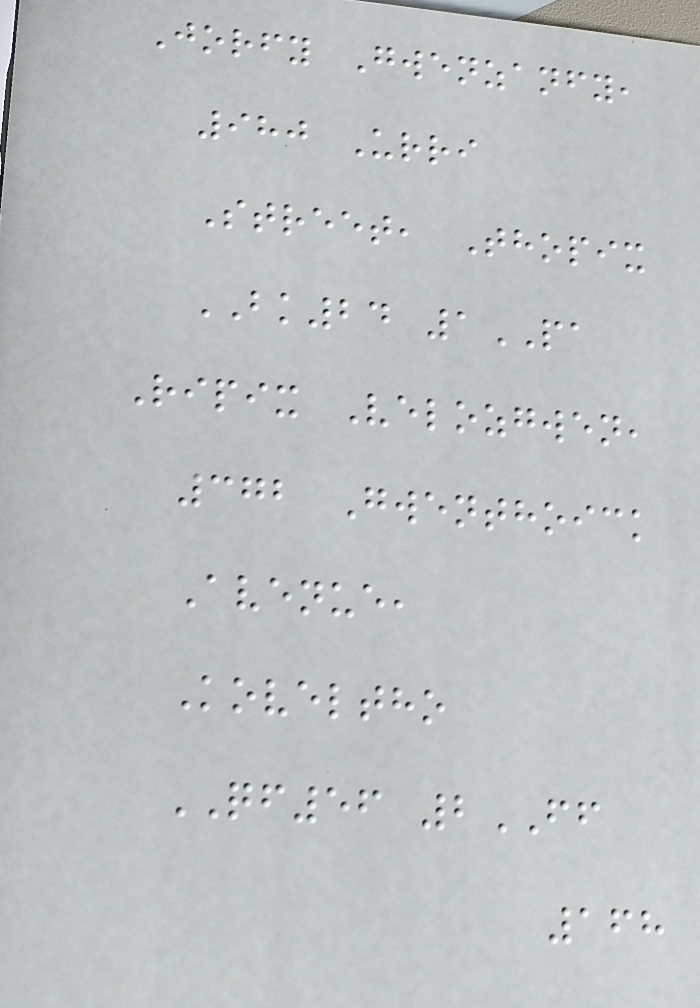Jorfy Gwenzanfy,
980 Urri
Street, Thopix
BK24 1PA
Ripix Velozgwen,
372 Gwenthoick
Avenue,
Koveltho
QF56 2FF
168
